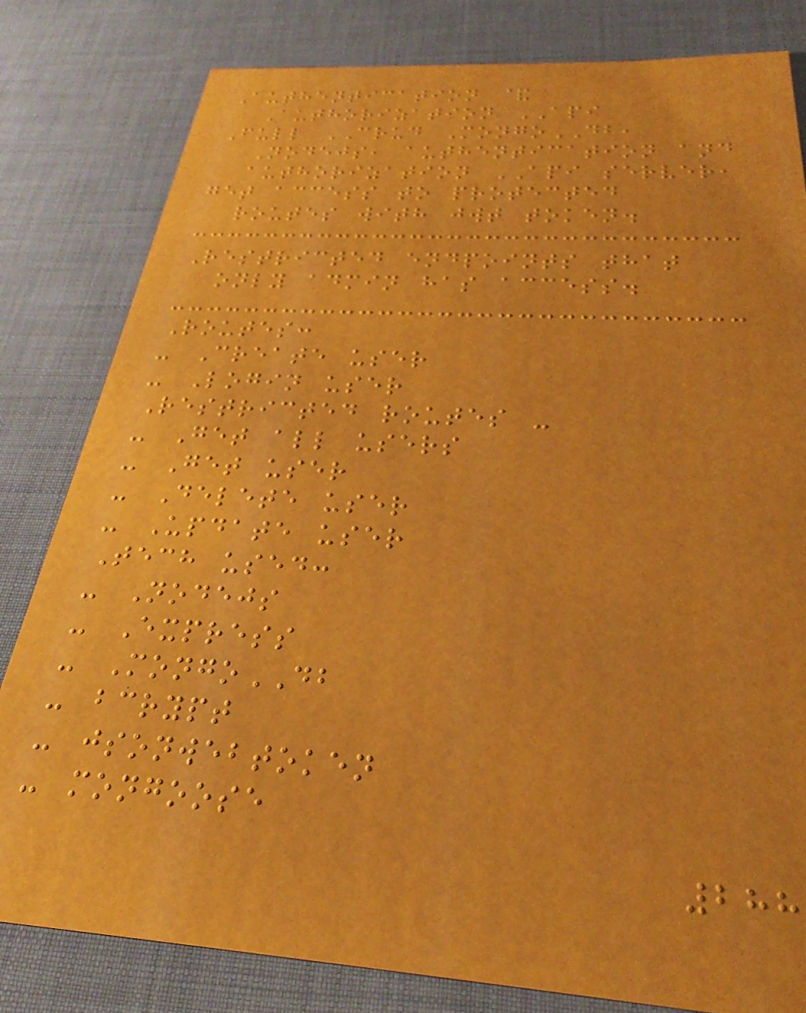Authentication &
Authorization API
Full CRUD MongoDB,
Nodejs, authentication and
authorization API server,
get access to protected
routes with jwt token.
Restricted endpoints that
only admin has access.
Routes:
- Create user
- Login user
Restricted routes -
- Get all users
- Get user
- Delete user
- Update user
Tech used:
- Nodejs
- Express
- MongoDB
- bcrypt
- jsonwebtoken
- mongoose
288
